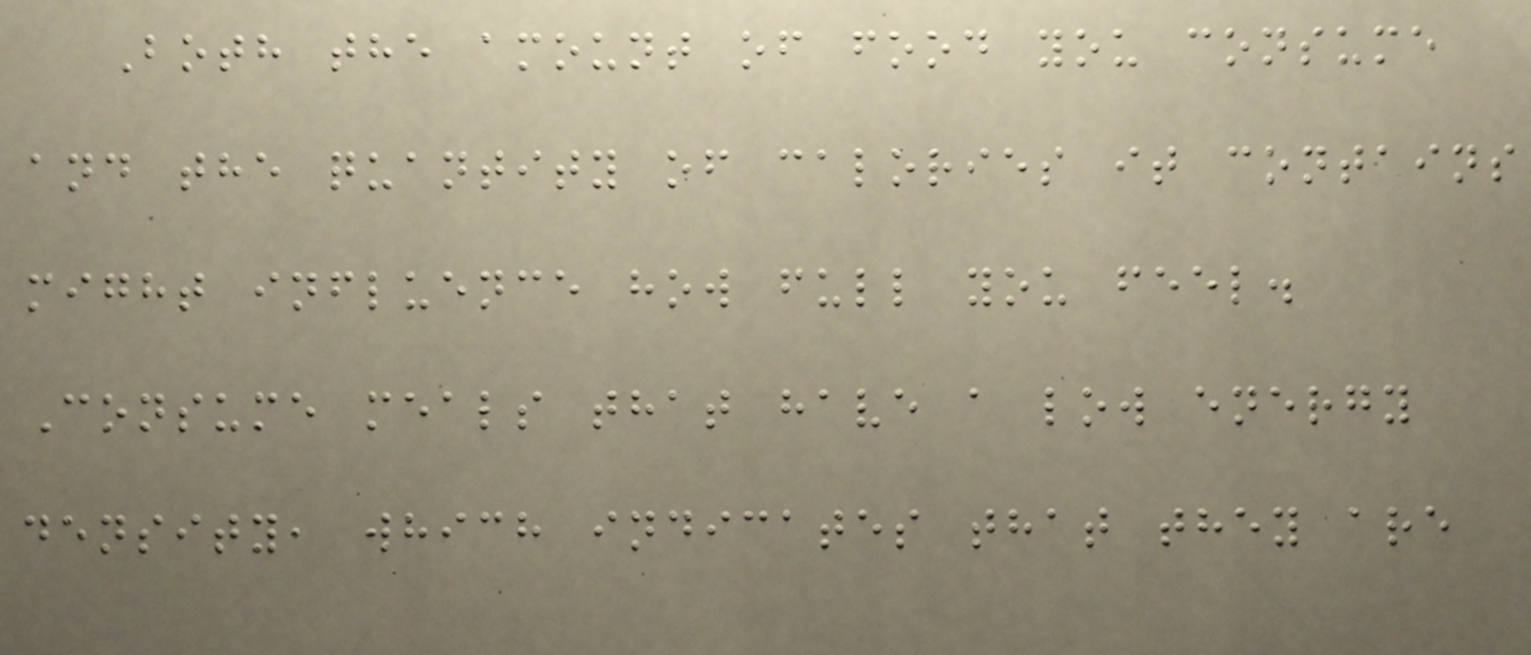Both the amount of food you consume
and the quantity of calories it contains
might influence how full you feel.
Consume meals that have a low energy
density, which indicates that they are
